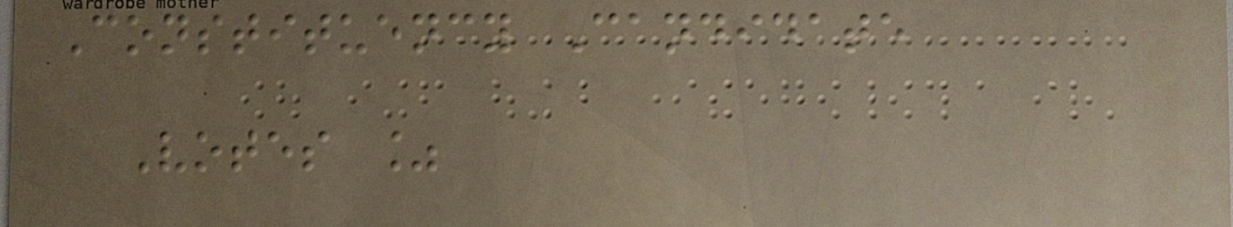Constituency Candidate
Votes %
